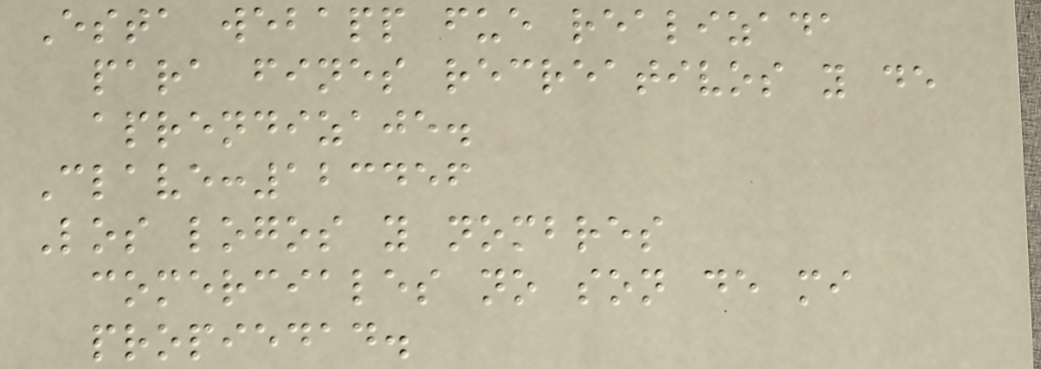Esta webapp fue realizada
para fines recreativos y de
aprendizaje.
Clave:123456
Los logos y nombres
comerciales no son de mi
propiedad.
